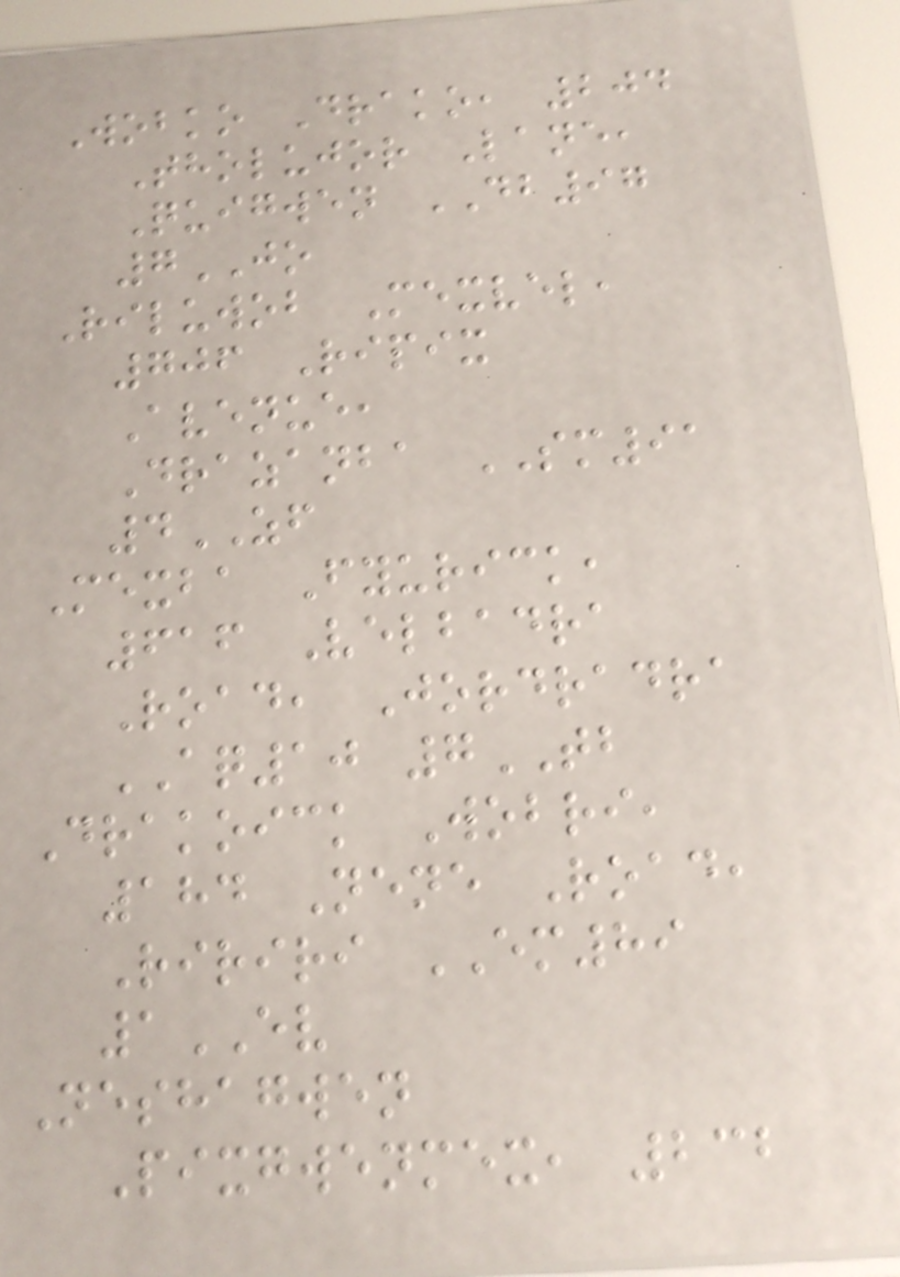Wobko Drako, 204
Tholujor Lane,
Quigwen DB97
7JO
Riluwob Mexvel,
706 Ripix
Avenue,
Drazanba SM91
4ZF
Mexba Fyurick,
616 Velbadra
Road, Jordradra
AQ10 7TB
Drakoick Wobri,
184 Nene Road,
Ririri EM89
1EV
Neshagwen
Pixgwenmex, 232
